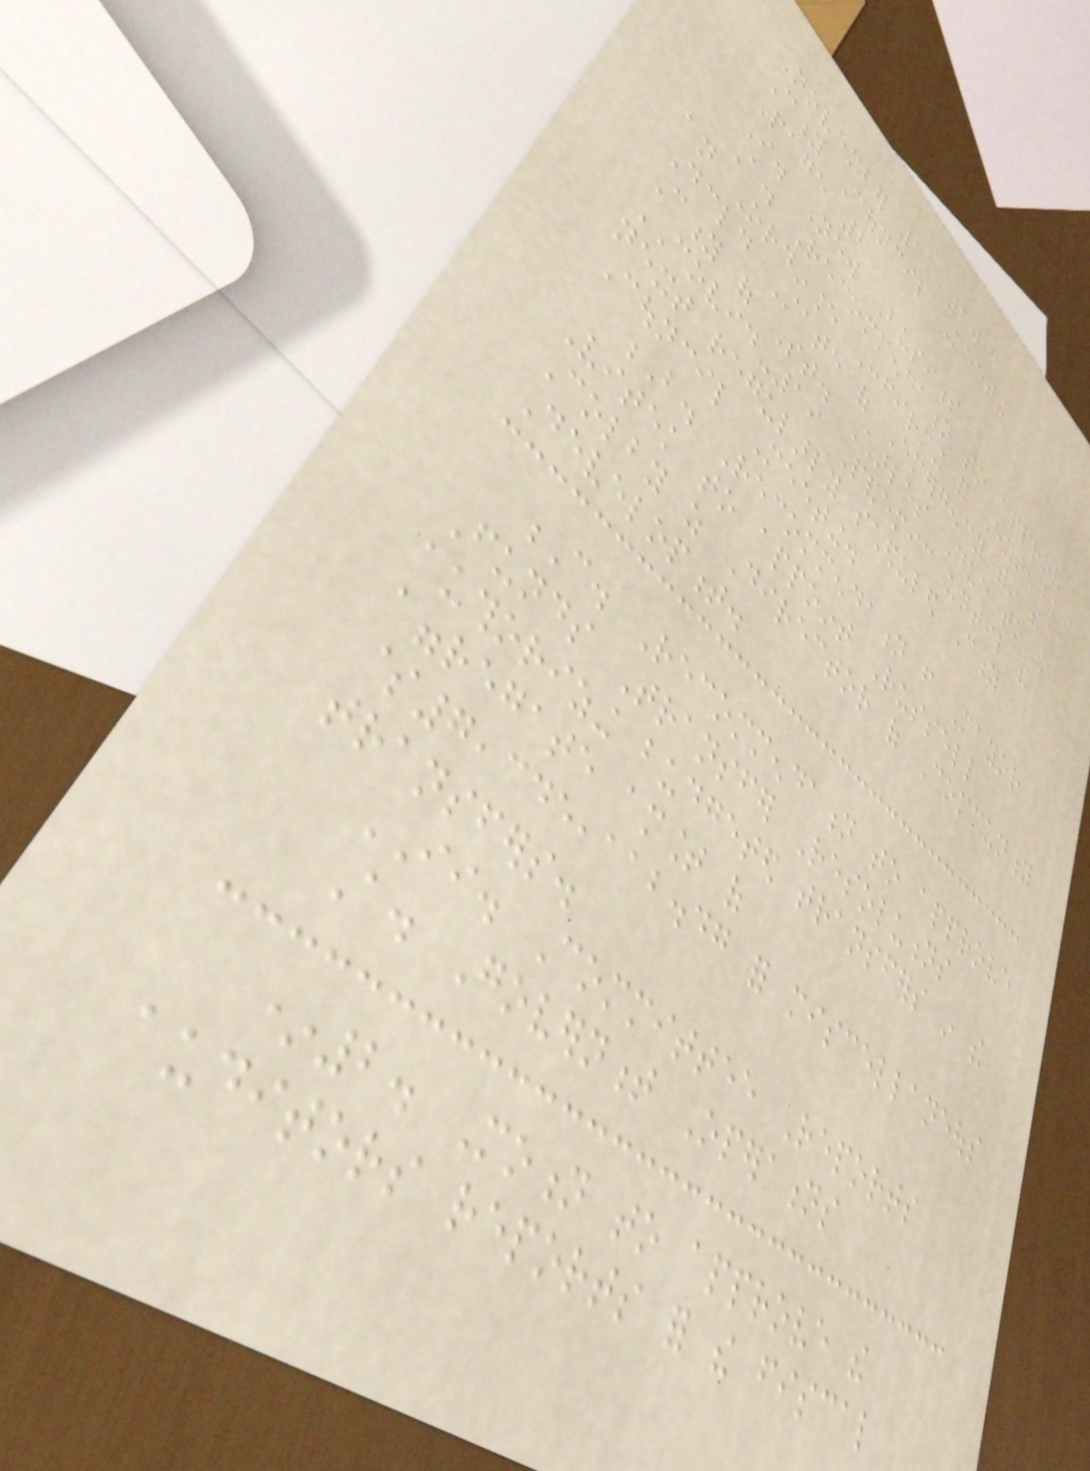November 1, 2021
City Council Meeting
Page 2
I. New Business
A. Recommendation to approve
an Ordinance Confirming and Extending a
Declared State of Emergency within the
City of St. Charles Due to the
COVID-19 Pandemic until the
next regularly scheduled City
Council Meeting.
B. Recommendation from Mayor
Vitek to appoint Russell
Colby as Director of Community
Development.
C. Recommendation to approve
Funds Transfer Resolutions
authorizing budgeted transfers in the
aggregate amount of
$7,345,112.47 for miscellaneous
transfers.
II. Committee Reports
A. Government Operations
*2. Motion to approve the
auditors reports for the fiscal
